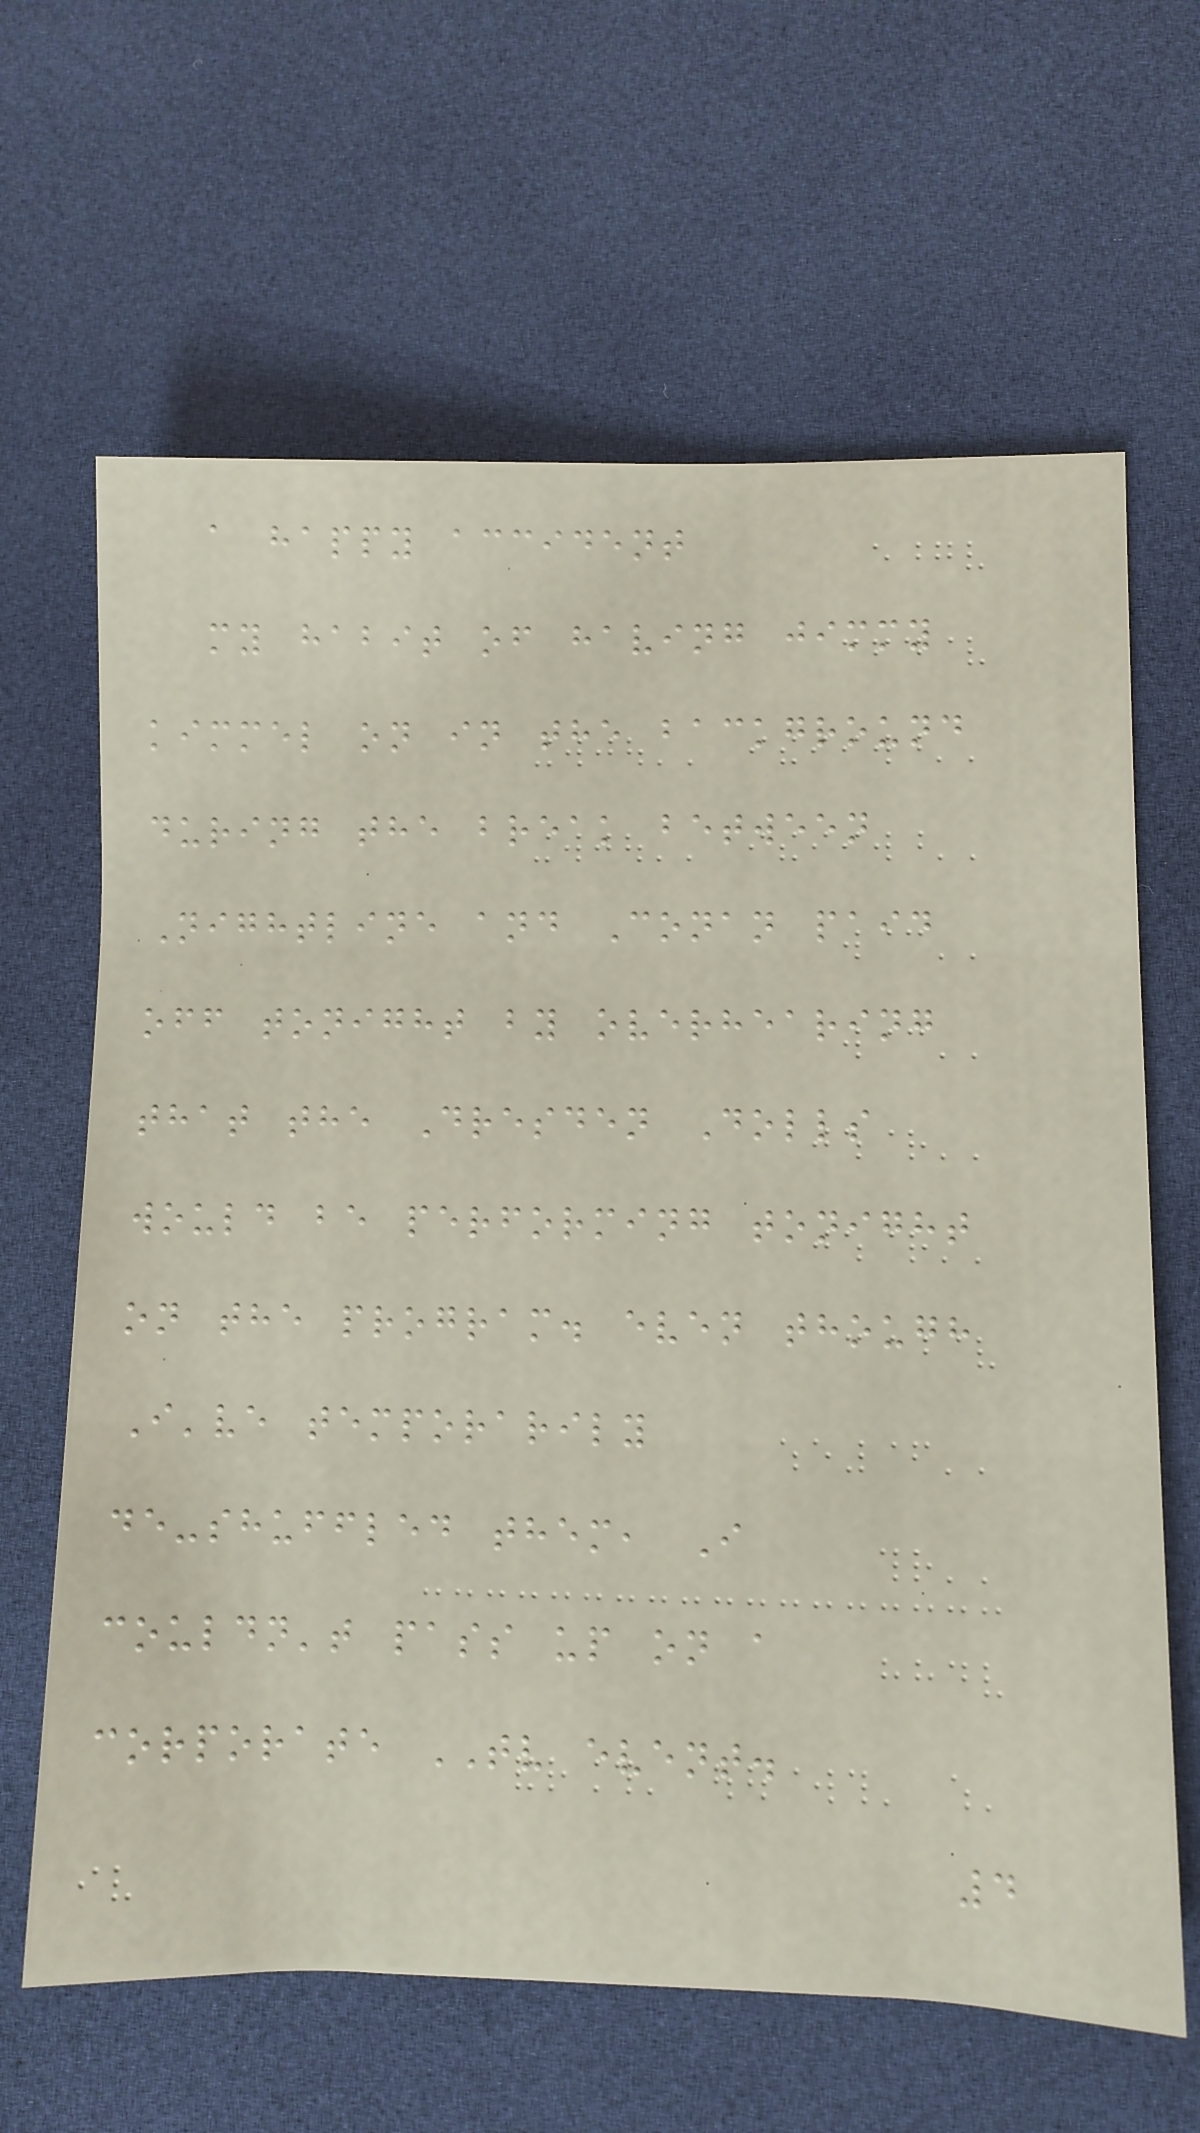a happy accident
my habit of having jimmy
kimmel on in the background
during the break between
Nightline and Conan paid
off tonight by overhearing
that the Dresden Dolls
would be performing tonight
on the program. even though
I've temporarily
de-shuffled them, I
couldn't pass up on a
corporate TV event.
4
